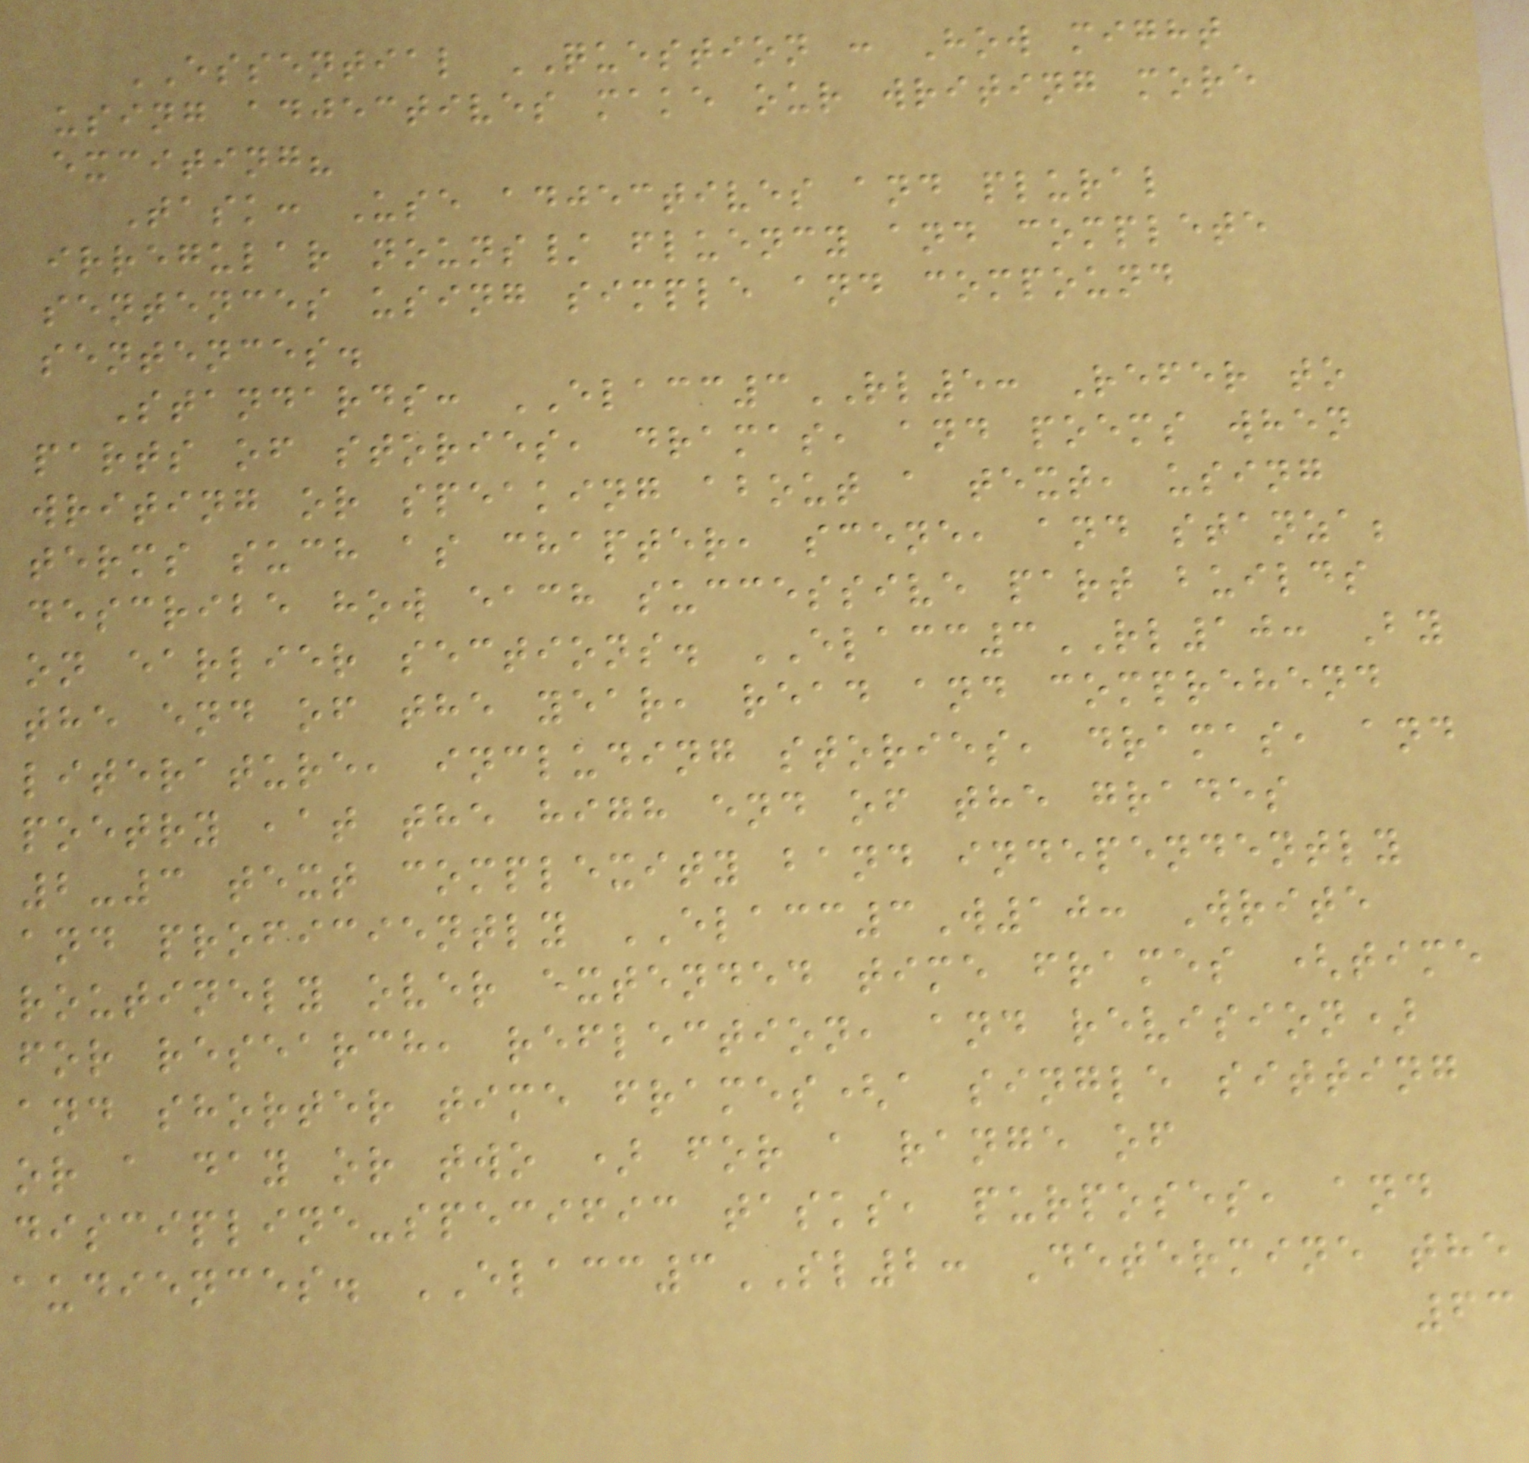ESSENTIAL QUESTION : How might
using adjectives make our writing more
exciting?
Task: Use adjectives and plural
irregular nouns/ fluency and complete
sentences using simple and compound
sentences.
Standards: ELACC3RL5: Refer to
parts of stories, dramas, and poems when
writing or speaking about a text, using
terms such as chapter, scene, and stanza;
describe how each successive part builds
on earlier sections. ELACC3RL10: By
the end of the year, read and comprehend
literature, including stories, dramas, and
poetry ,at the high end of the grades
2-3 text complexity band independently
and proficiently ELACC3W10: Write
routinely over extended time frames (time
for research, reflection, and revision)
and shorter time frames(a single sitting
or a day or two ) for a range of
discipline-specific tasks, purposes, and
audiences. ELACC3SL2: Determine the
63
